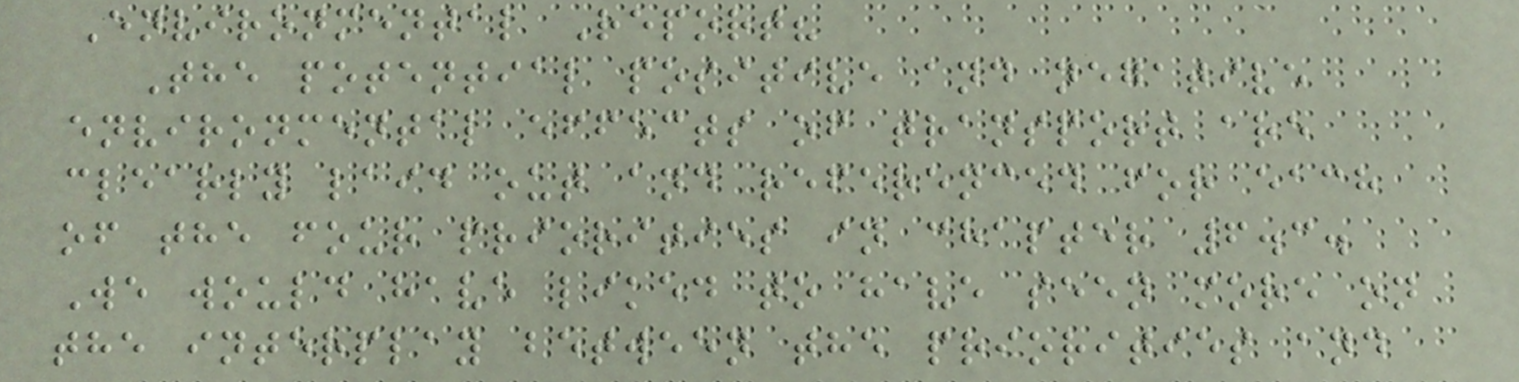Environmental Report?
The potential positive and negative
environmental effects of transport are
clearly laid out and referenced for each
of the four priorities in chapter 6.3.
We would have liked to have seen more on
the interplay between the priorities and
